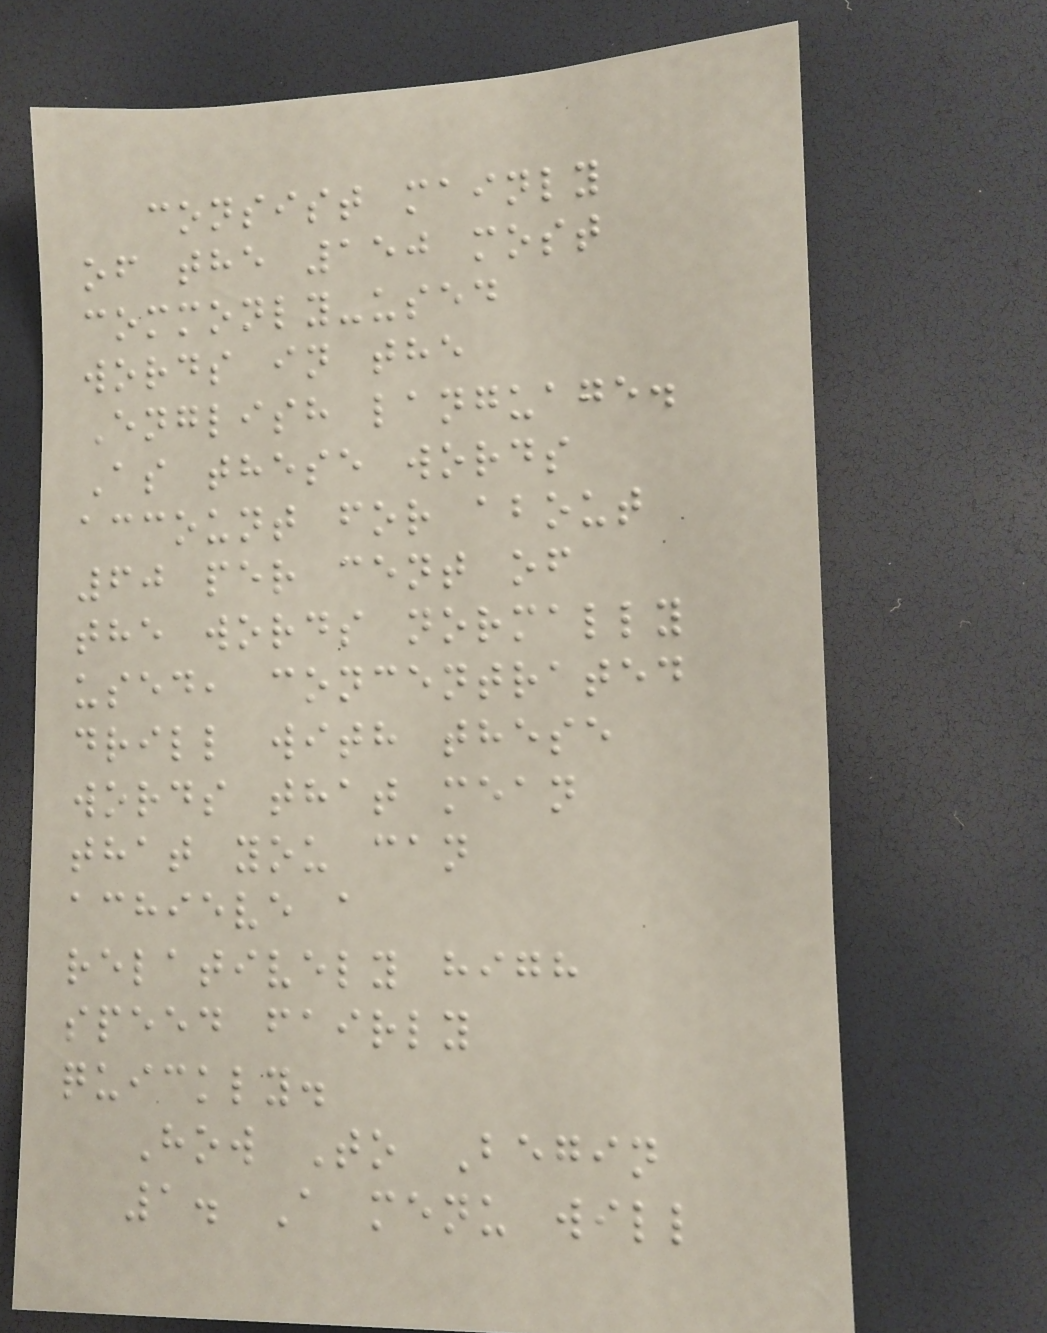consist mainly
of the 150 most
commonly-used
words in the
English language.
As these words
account for about
60 per cent of
the words normally
used, concentrated
drill with these
words that mean
that you can
achieve a
relatively high
speed fairly
quickly.
How To Begin
1. A menu will
